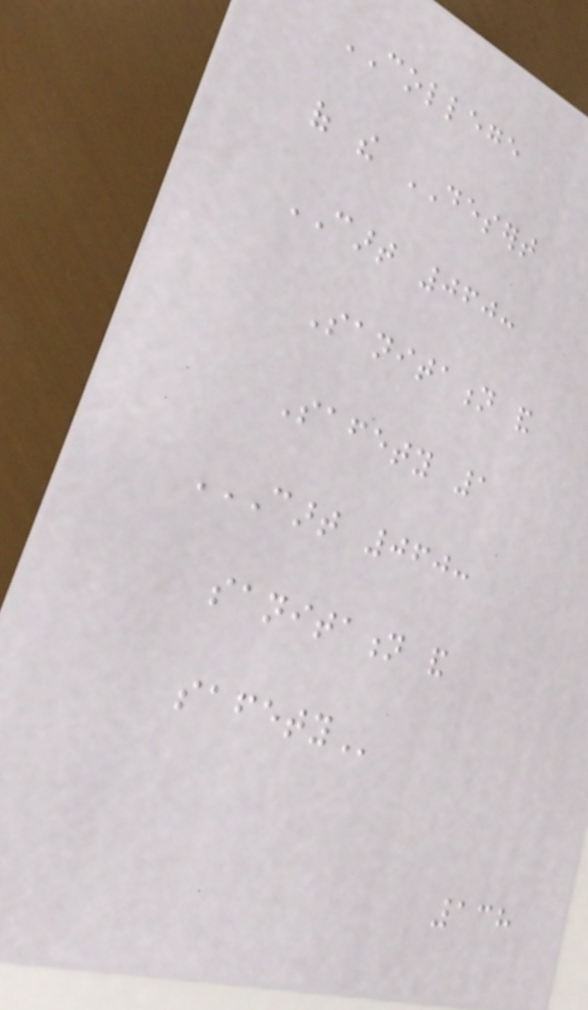COLLEGE
of the DESERT
CART 060:
Sanitation and
Safety 1
CART 060:
SANITATION AND
SAFETY
138
